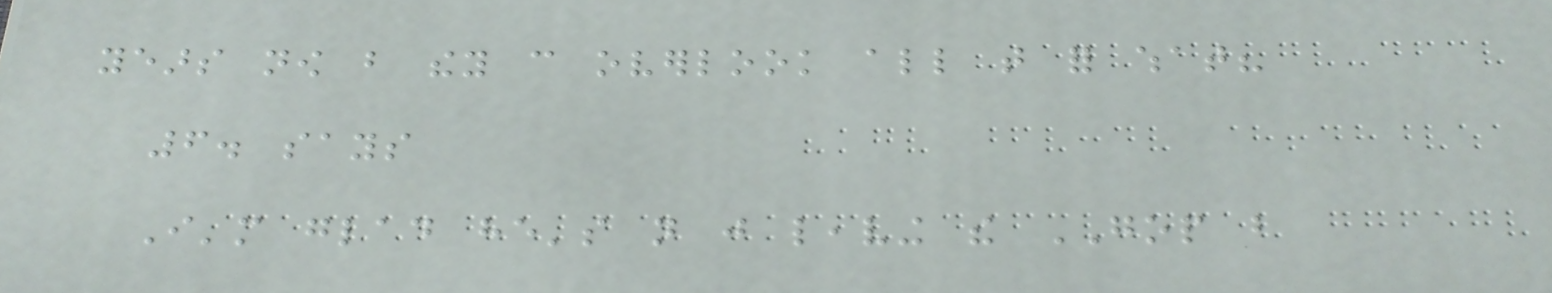years now but they can overlook all that for what?
6. says
I'm glad he's not just leaving the GOP but
